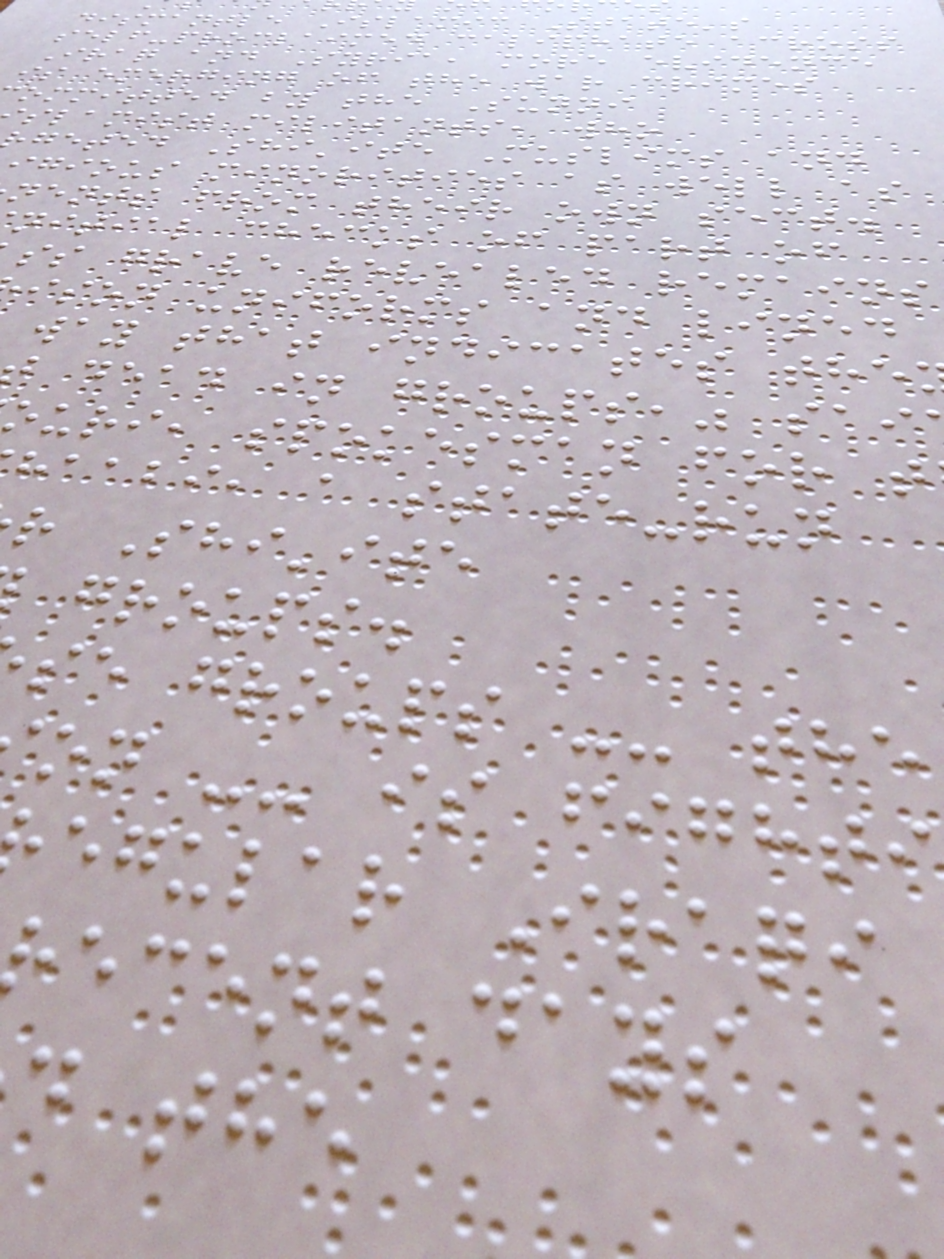dismantle Islamic State's
self-proclaimed caliphate across
Iraq and Syria, more evidence
is emerging of the war crimes
ommitted by the Sunni
slamist militants, who
geted Shi'ite Muslims and
igious minorities as well as
nents from their own sect.
nitial checks of part of
ss grave revealed remains
ison uniforms and lined
way that indicates the
dead in groups," sai
ouri, spokesman for t
haabi, a state-run
r Shi'ite
groups.
se groups -- the
on -- is fighti
egular Iraqi
ecent days
